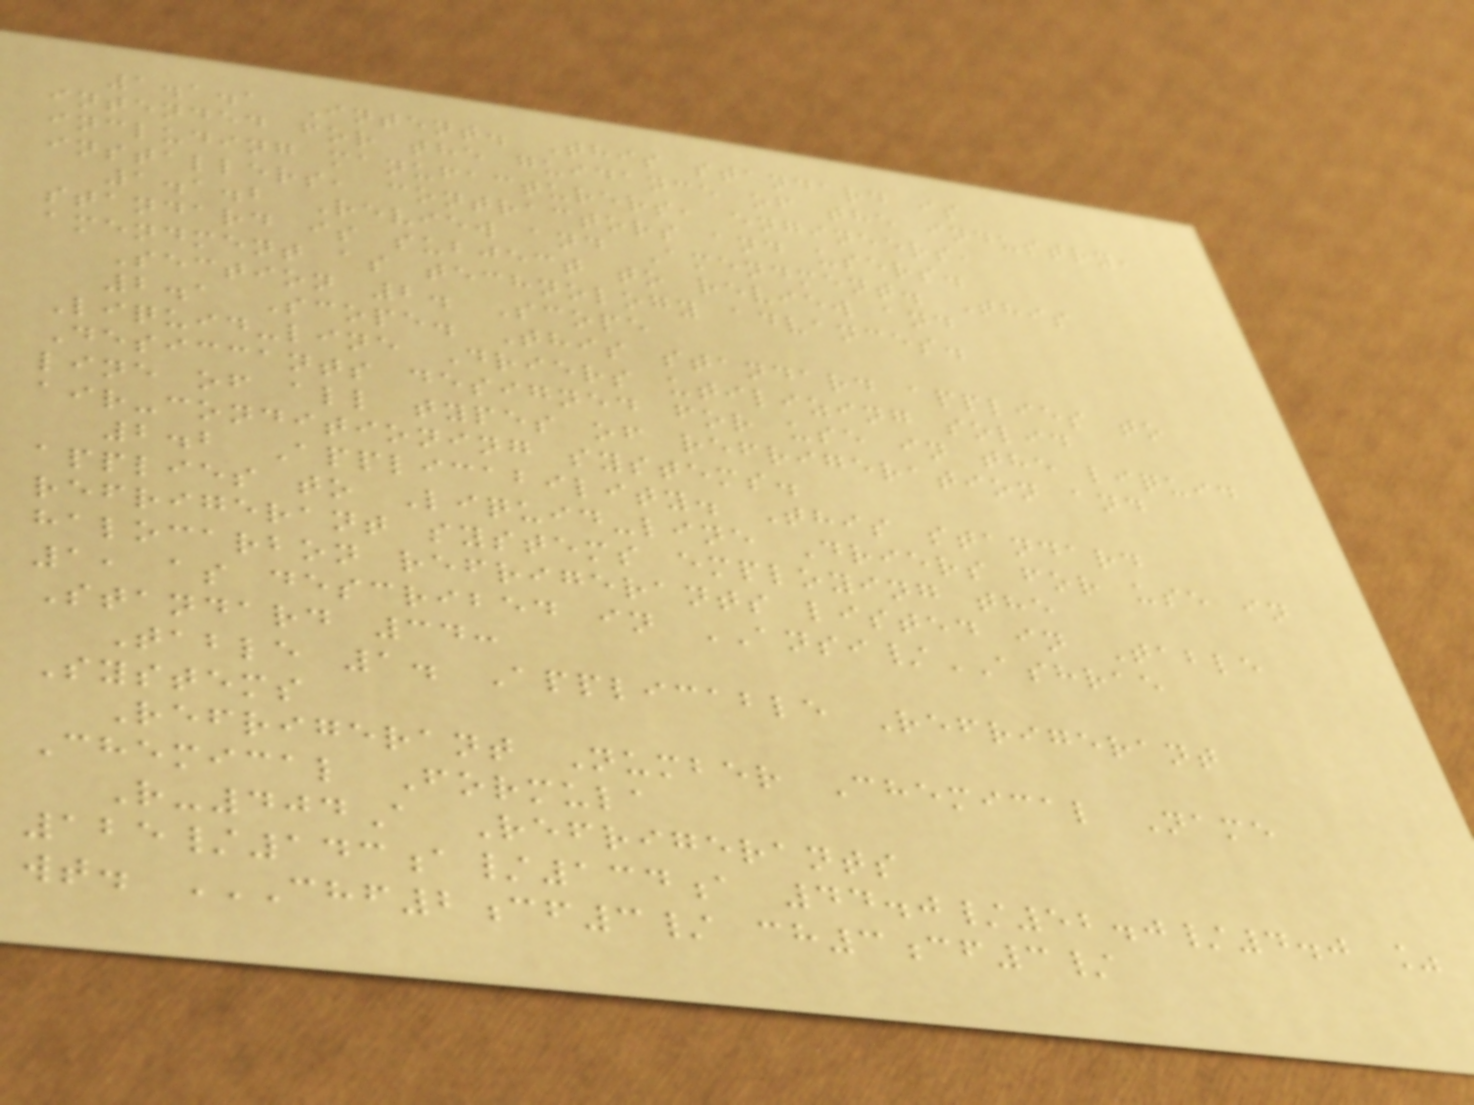1.1.1 Intent. This standard is
intended for the guidance of the industry,
including manufacturers, engineers,
installers, contractors and users.
1.1.2 Review and Amendment. This
standard is subject to review and
amendment as technology advances.
Section 2. Scope
2.1 Scope. This standard applies to
Liquid-line Driers utilizing solid
Desiccants designed for use in the liquid
line of all types of refrigeration and
air-conditioning systems.
2.2 Applicability. This standard
applies to Liquid-line Driers for use in
refrigerant systems employing the
halocarbon refrigerants listed in Table
1, as described in ANSI/ASHRAE
Standard 34:
Table 1. Applicable Refrigerant
Systems
Refrigerant Number Chemical Name
Chemical Formula
R-404A Refrigerants
125/143a/134a 44.0/52.0/4.0 %
wt. CHF2CF3/ CH3CF3/
